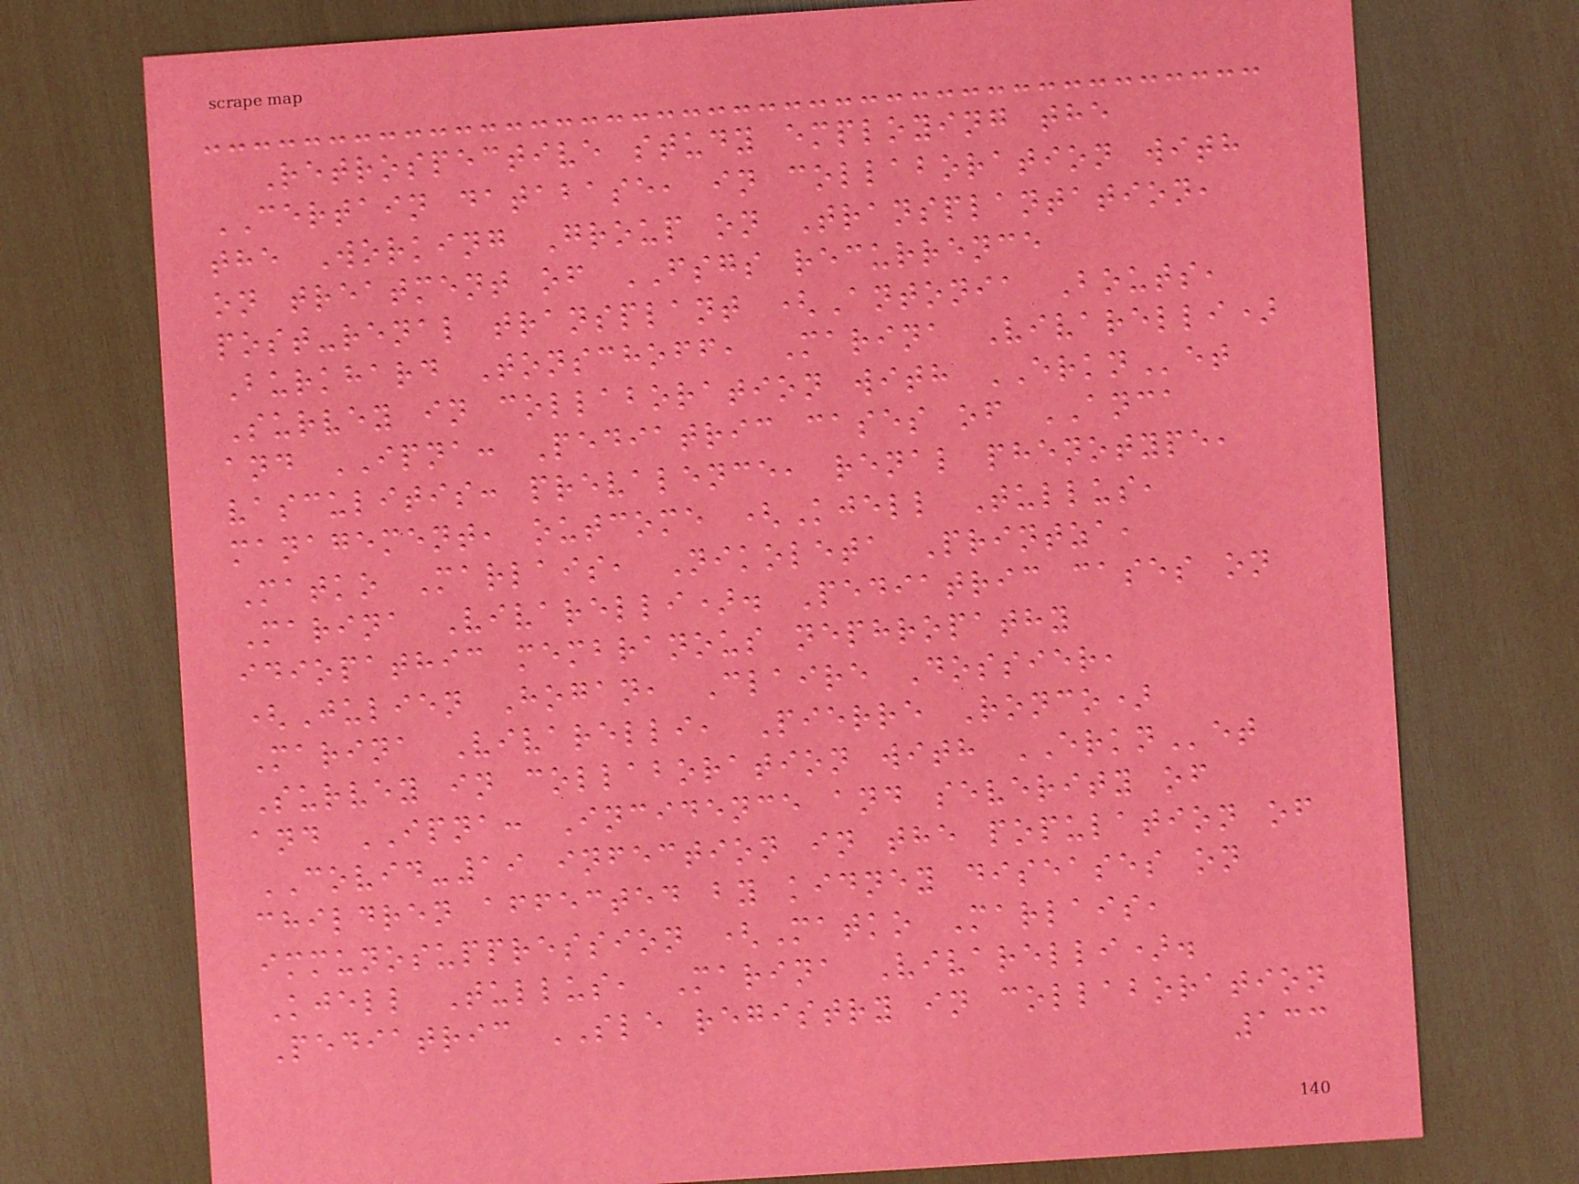Retrospective study employing the
CERTAIN database, in collaboration with
the Working Group on Transplantation,
on treatment of FSGS recurrence
post-renal transplant (Antonia Bouts,
Burkhard Tonschoff, Marina Vivarelli)
Survey in collaboration with ERKNet
and IPNA: Pediatric cases of ANCA
vasculitis: prevalence, renal phenotype,
management, outcome (Kjell Tullus,
Matko Marlais, Nikoleta Printza,
Marina Vivarelli). Pediatric cases on
idiopathic membranous nephropathy
(Julien Hogan, Claire Dossier,
Marina Vivarelli, Pierre Ronco)
Survey in collaboration with ERKNet
and IPNA: Incidence and severity of
COVID-19 infection in the population of
children affected by kidney diseases on
immunosuppression (Matko Marlais,
Kjell Tullus, Marina Vivarelli).
Pediatric SLE registry in collaboration
133
